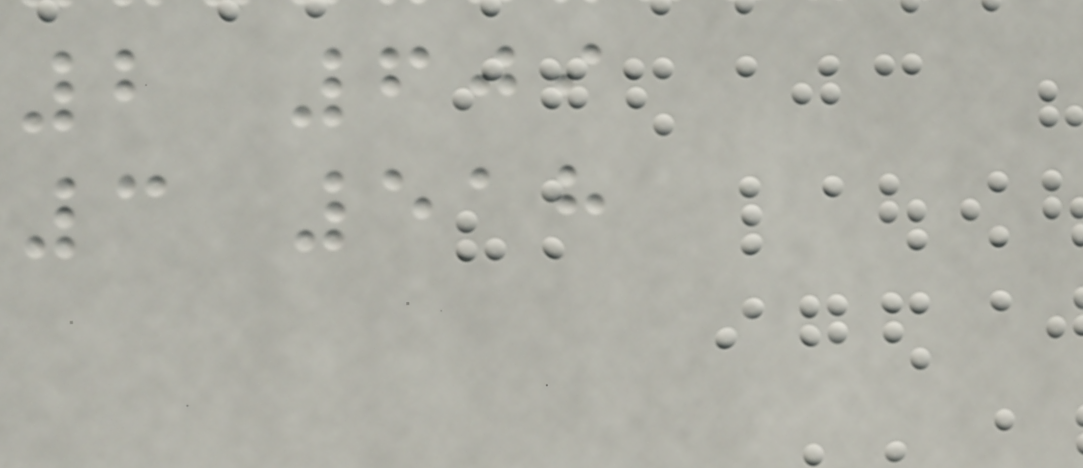2 609
3 518
